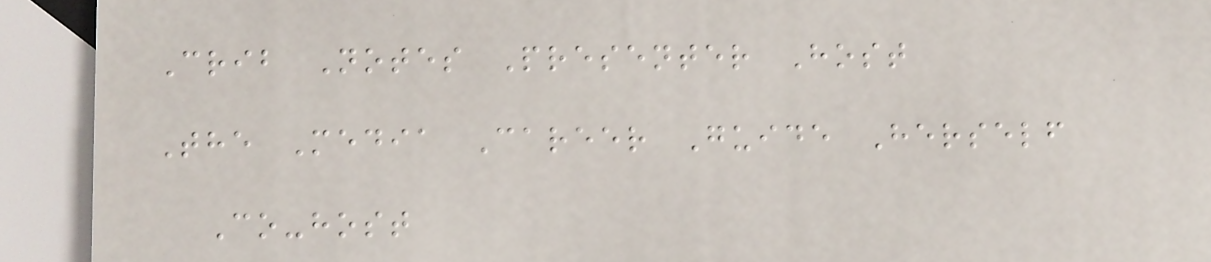Crib Notes Presenter Host
The Media Career Guide Herself
Co-host
